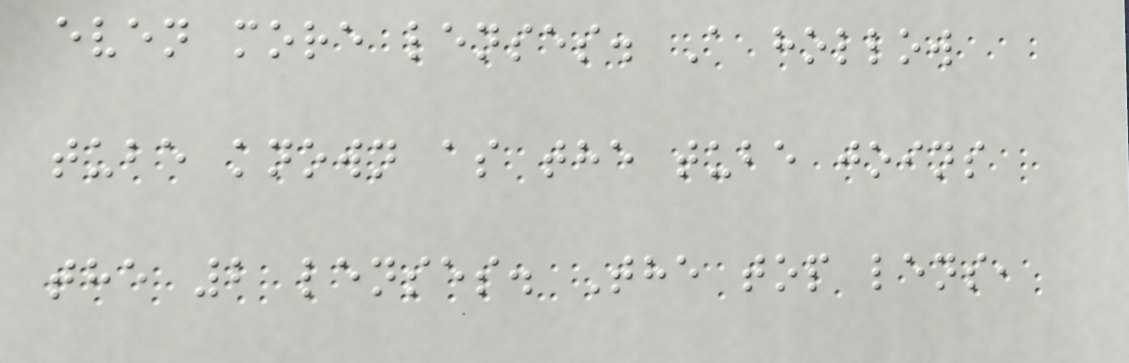even more lenses. A hollow
tube known as the tube joins
the 2 lenses. The top lens,
